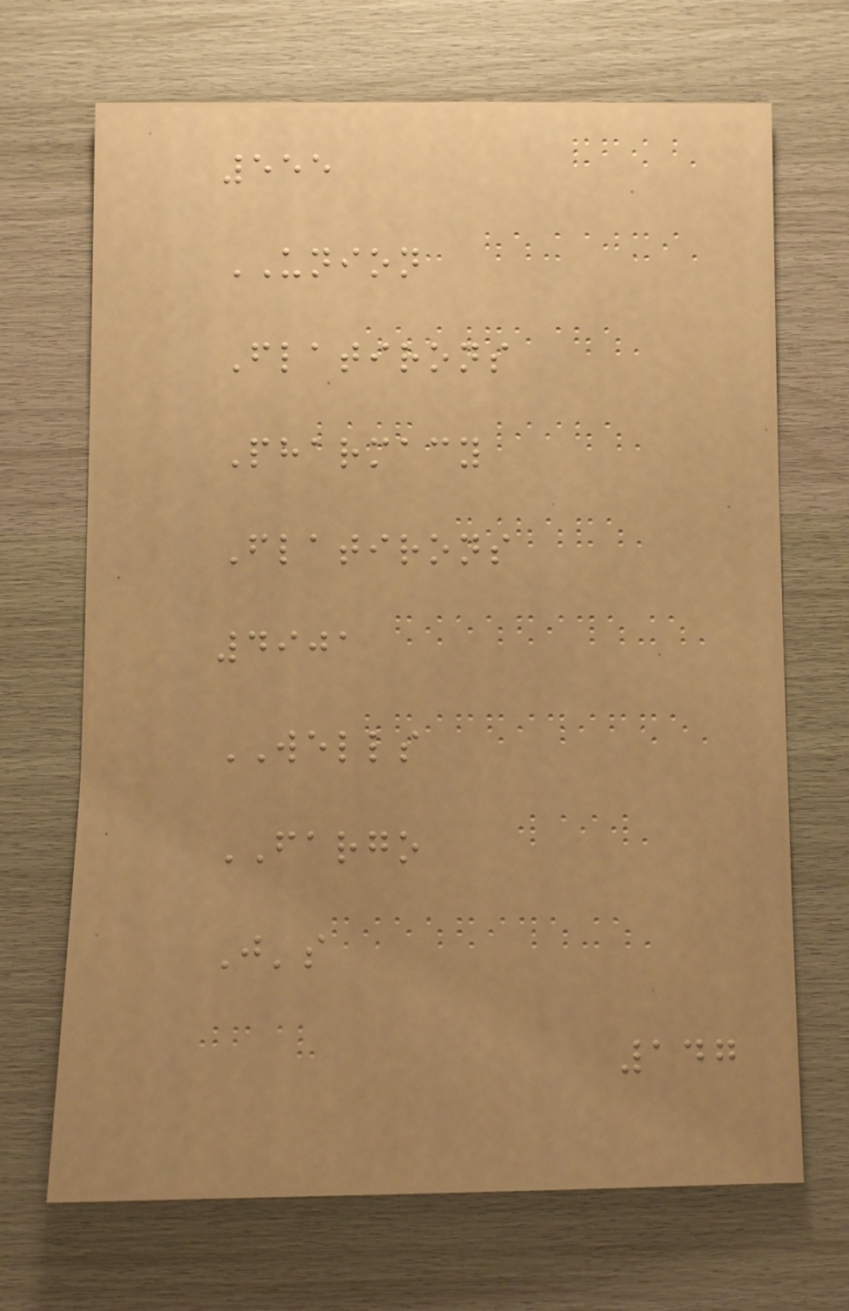555
UNION
Flatirons
Pharmacy
Flatirons
4901
WELLS
FARGO
J's
147
